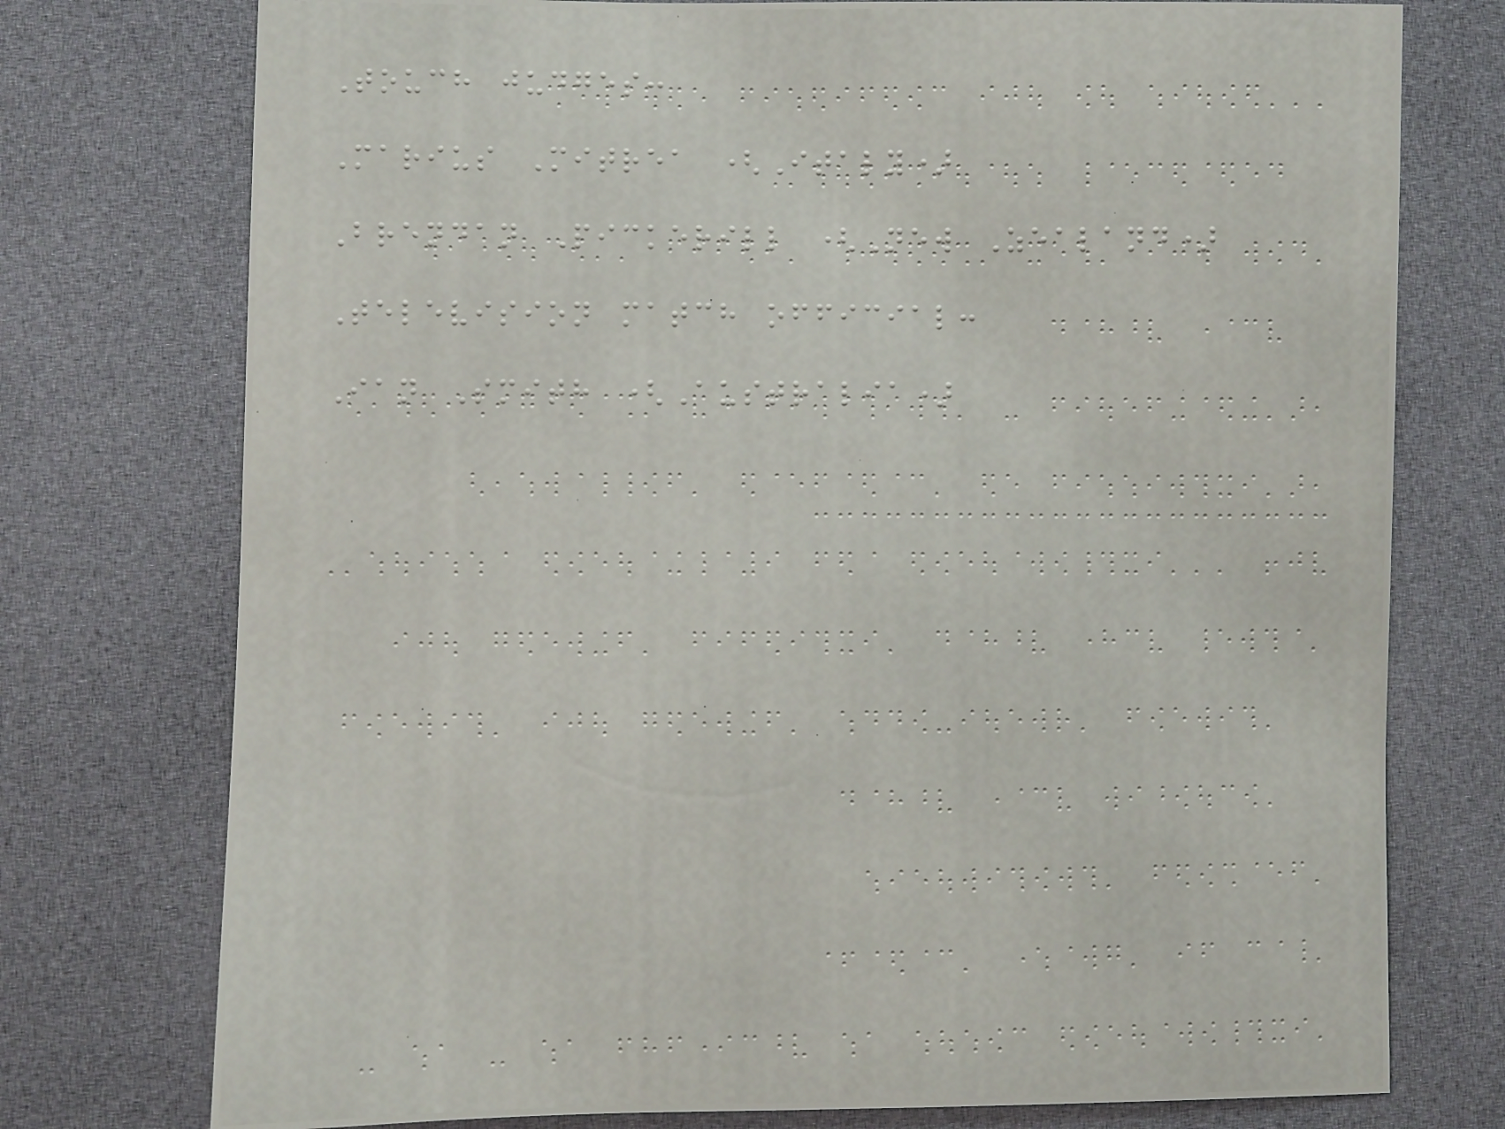Touch judges:
Marius Mitrea (Italy)
Brendan Pickerill (New Zealand)
Television match official:
Ian Smith (Australia)
